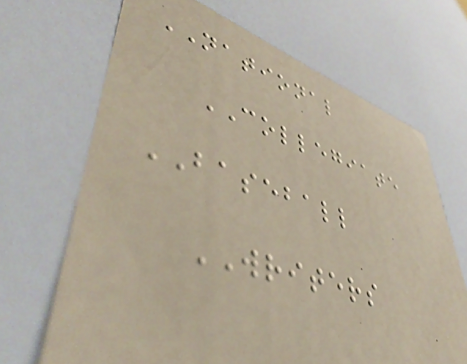NATIONAL
COLLEGIATE
BASEBALL
WRITERS
